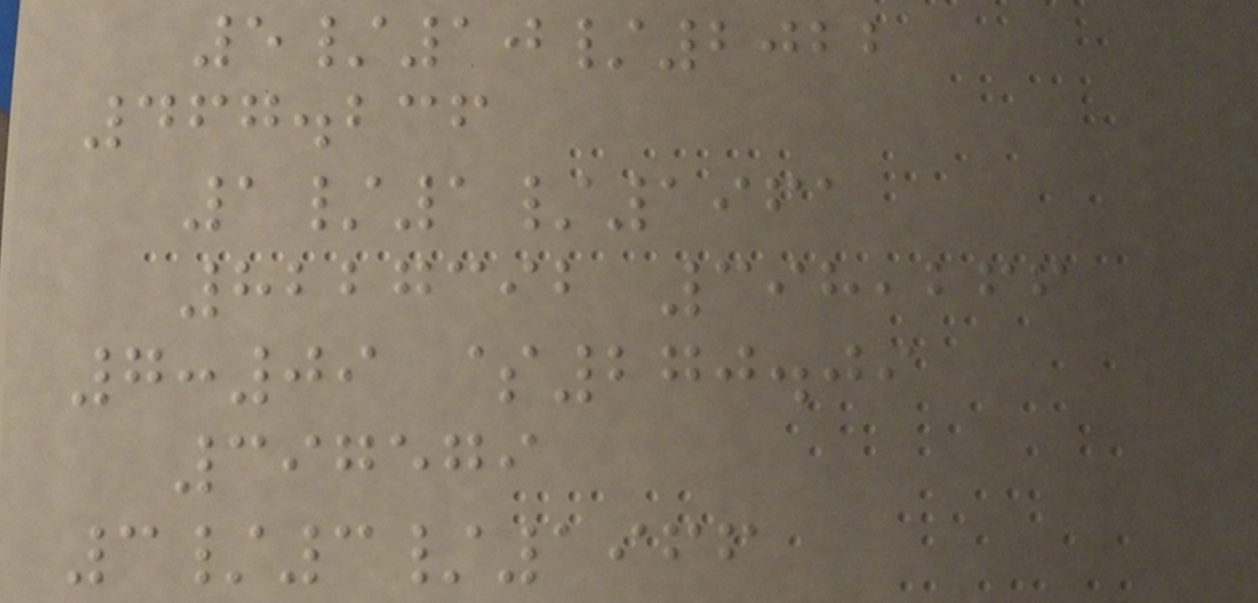5/10/2022
467.236
1/1/1961
8227392 398,266
7:09 $270.09
397579
3/3/1966
